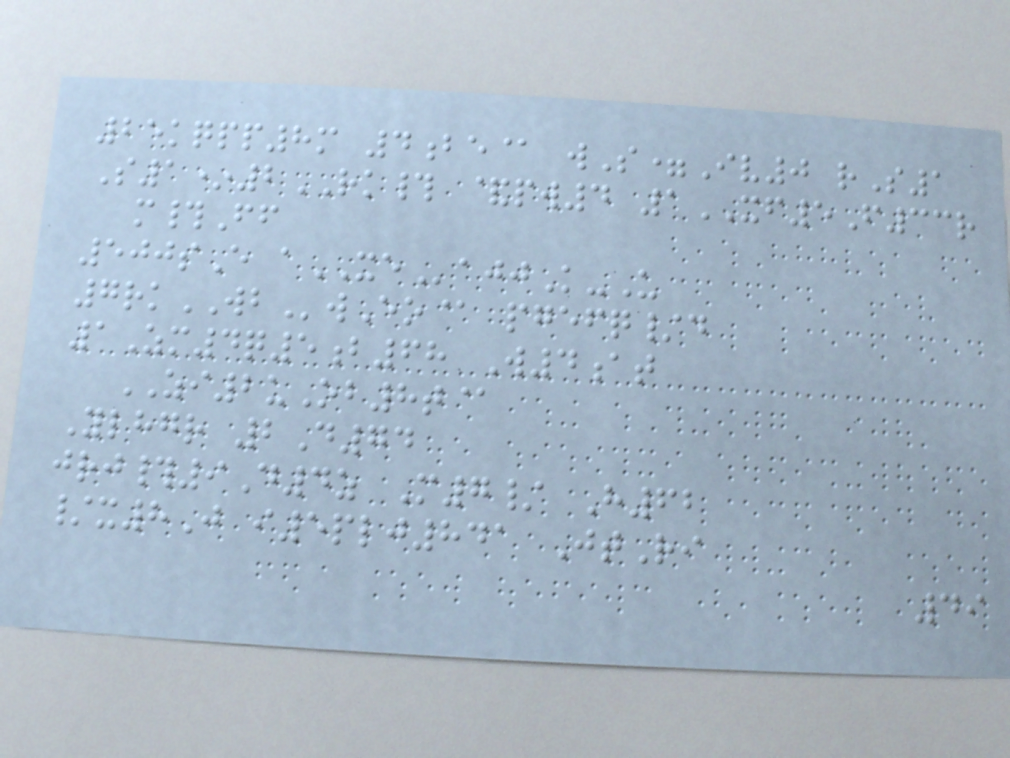25kqpp8m 4be@ wS=Iv0 rS1
S1*2RK# &pw4 1XF5F33r
m#Ff
500sE aXEajjK-U
7rkWBwEo@ pgefq/d
1Zm4q5b68 W4at
ZI2uOb8t@
Ylhgr 2D74
jrj#9D4z M7/ H62
/x8J i5plj841 JtRi
49
